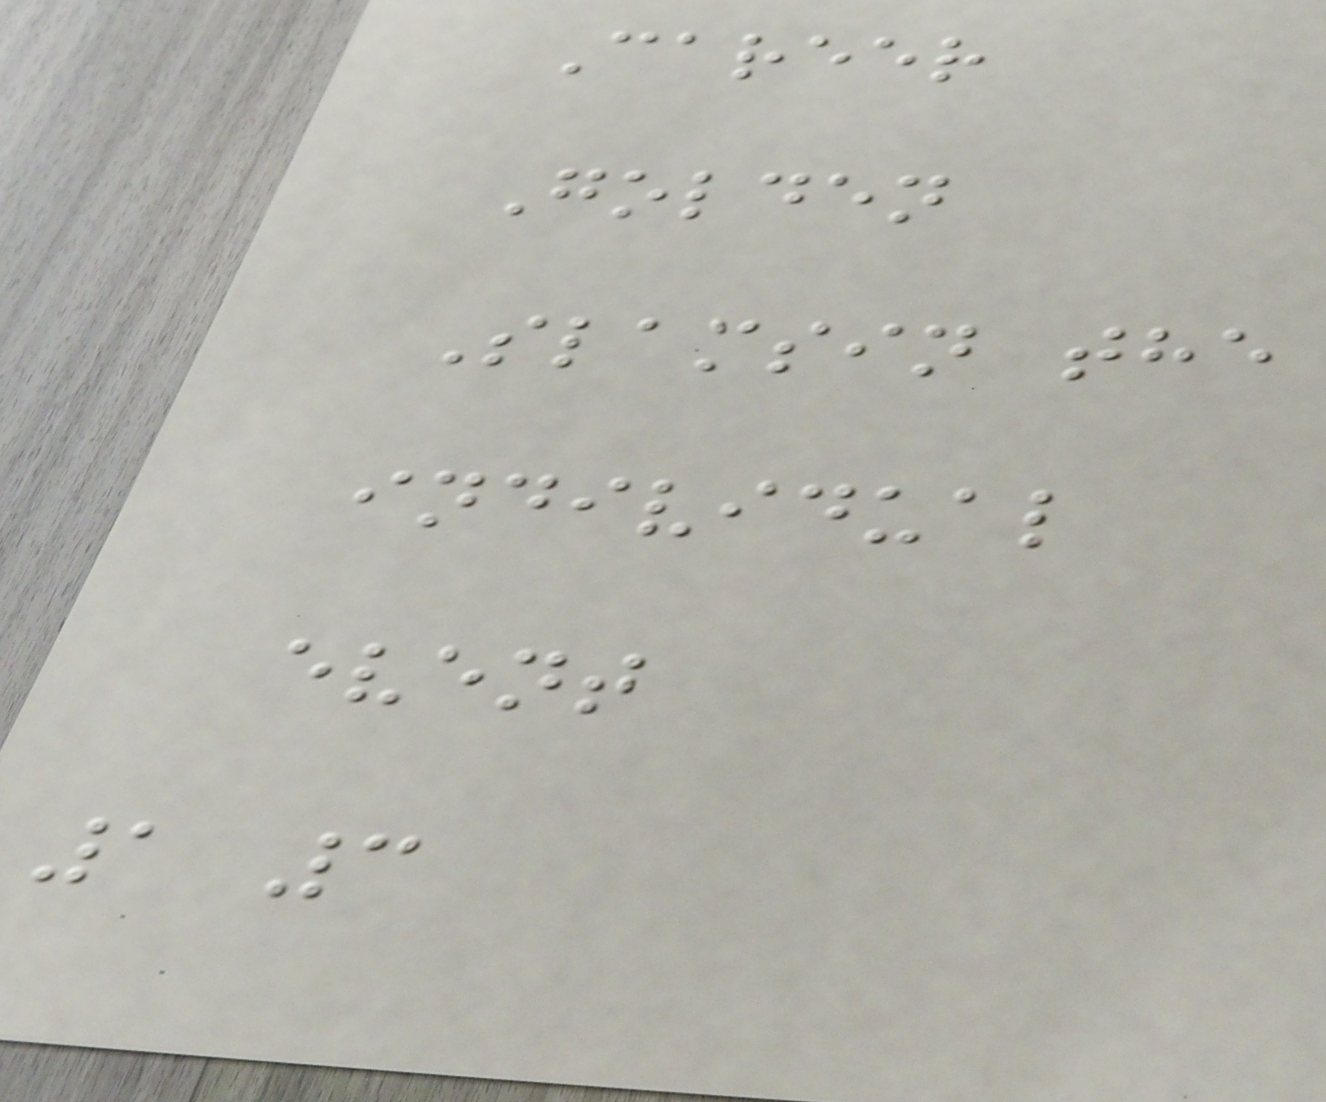Career
Golden
Slamsin the
individual
event
1 3
